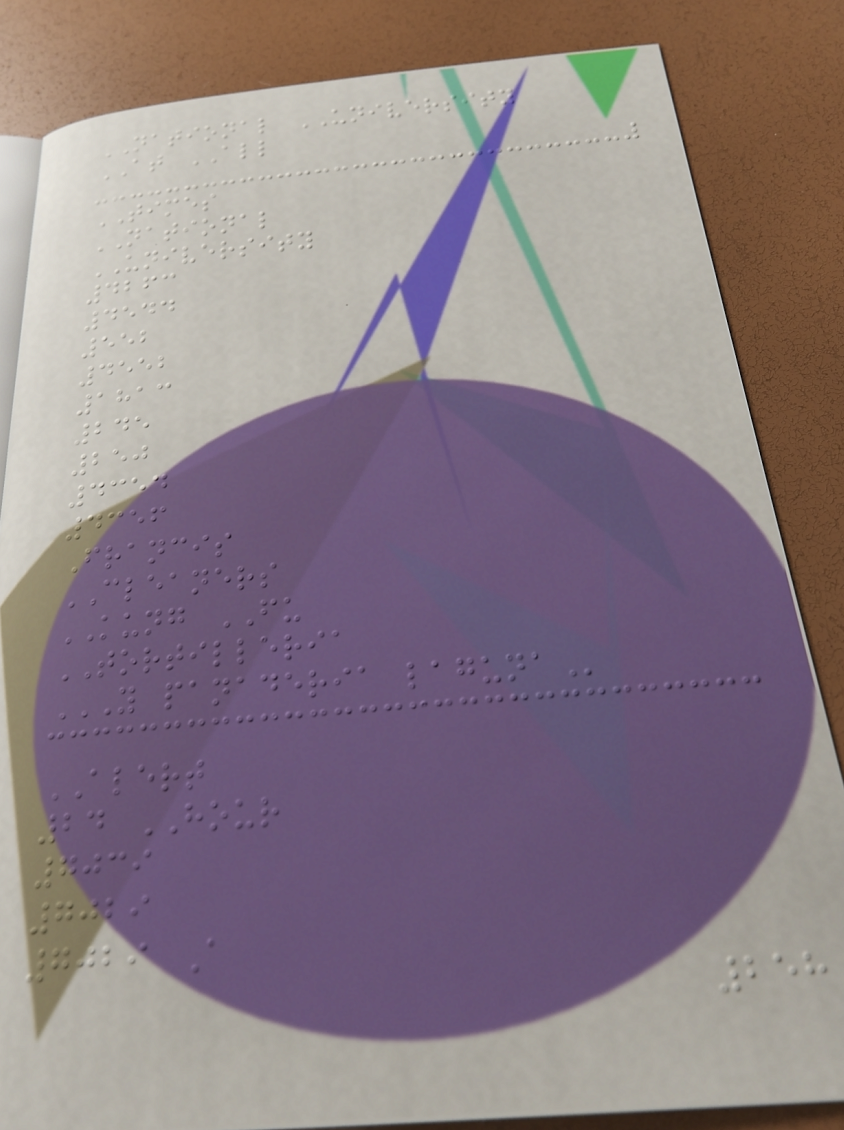NATIONAL UNIVERSITY
AT ALL
TIMES
NATIONAL
UNIVERSITY
4263
4544
552
4552
1813
245
250
4354
4356
Francis
CLEANERS
KUNG FU
TORTILLERIA
Y PANADERIA LAGUNA
ALERT
24 HOUR
7039
7029
7029 A
258
